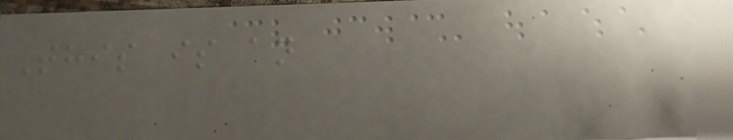This is an
